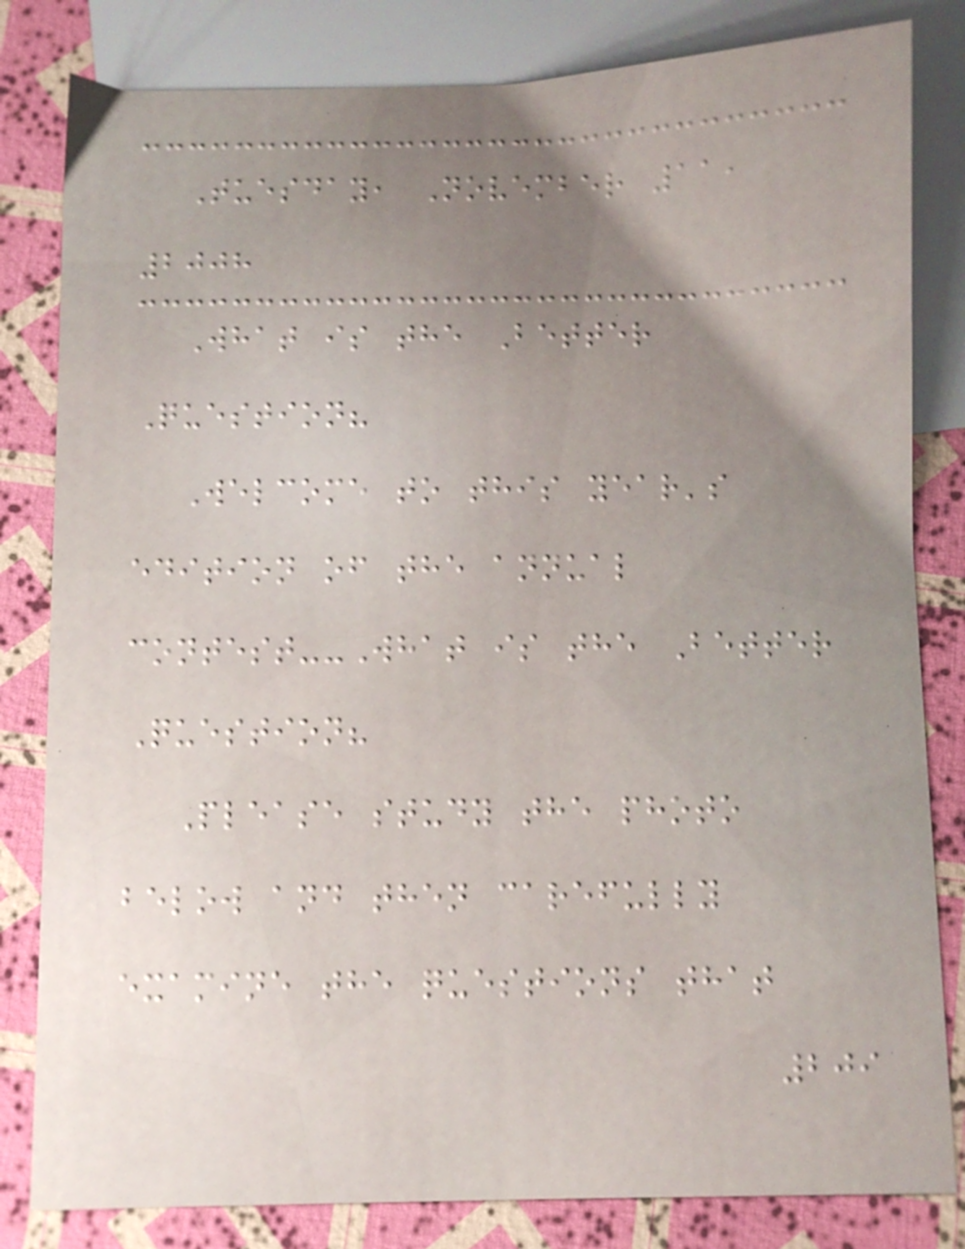Tuesday, November 11,
2008
What is the Better
Question?
Welcome to this year's
edition of the annual
contest--What is the Better
Question?
Please study the photo
below and then carefully
examine the questions that
209
